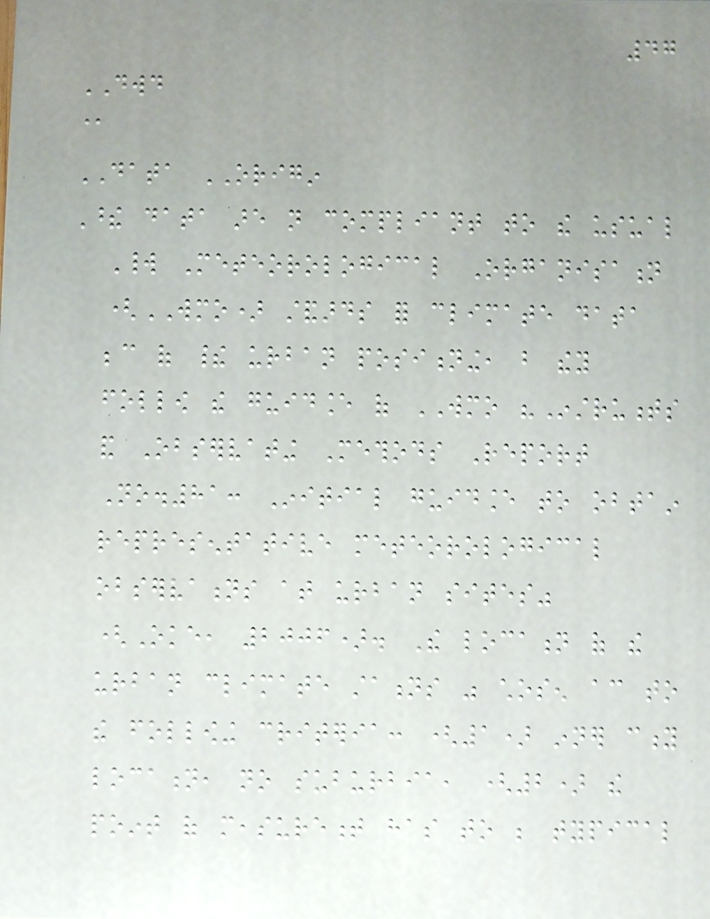47
DWD
@
DATA ORIGIN
These data are not compliant to the usual
World Meteorological Organisation
(WMO) standards for climate data
because of their urban positioning, but they
follow the guidance of WMO "Instruments
and Observating Methods Report
No.81: Initial guidance to obtain
representative meteorological
observations at urban sites"
(Oke, 2006). The location of the
urban climate stations was chosen according to
the following criteria: (1) inner city
location, no suburbia, (2) the
point of measurement has to be typical
